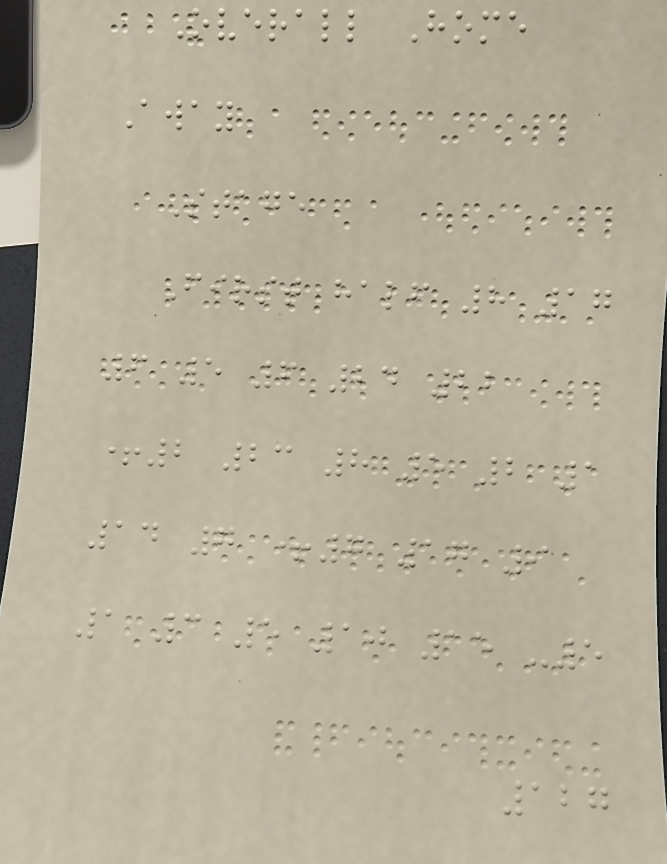Overall Home
Away
Stage
First half 8 17
6 5 6 24 22
+2 23 8 5 2 1
14 7 +7 17 9
1 3 5 10 15 -5
127
